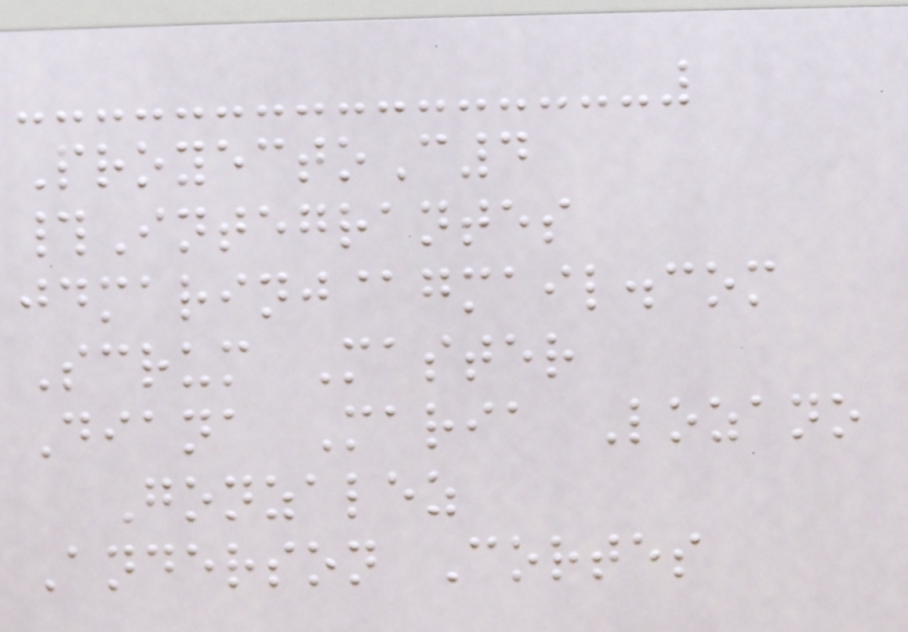ProyectoC4
#Integrantes
jdmarinj@gmail.com
Scrum Master
Diana Maria Lozano
Gonzalez
Anderson Cortes
